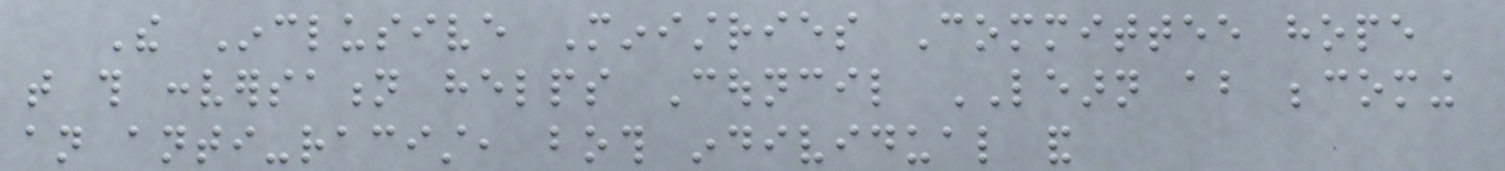The Inclusive Ministries Committee hope
that this conversation helps Council LEARN about becoming
an anti-racist, both individual and
